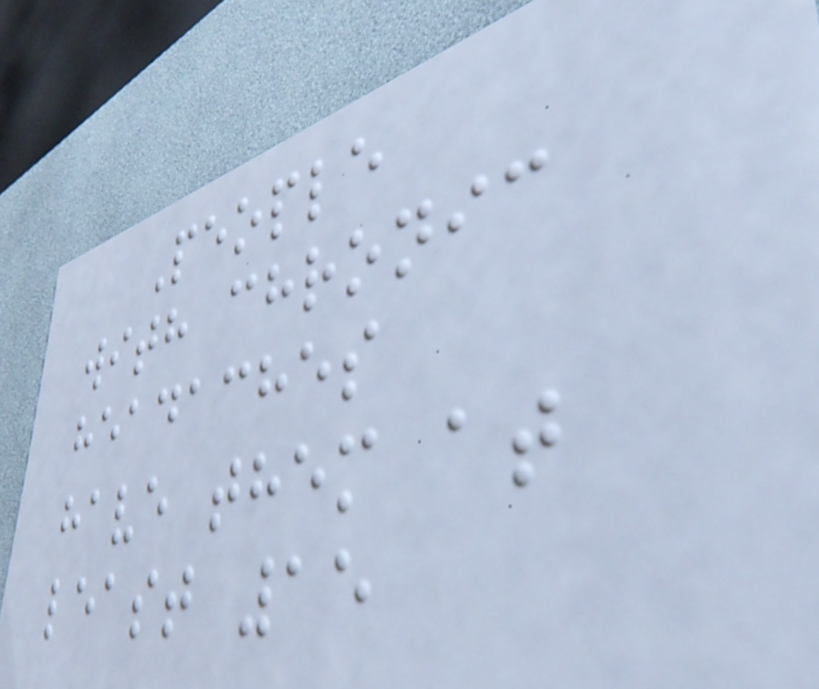People
with chronic
headaches
have them at
least 15
